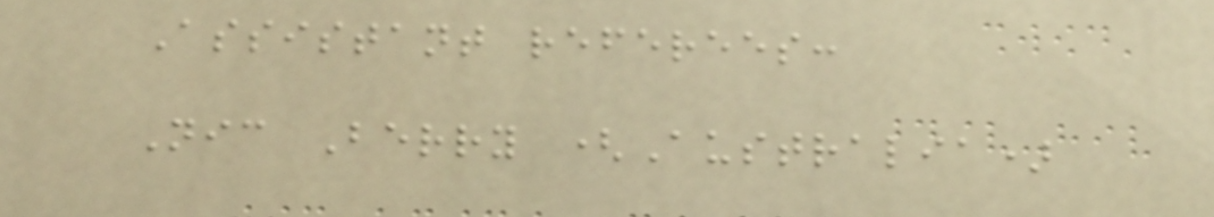Assistant referees:
Nic Berry (Australia)
